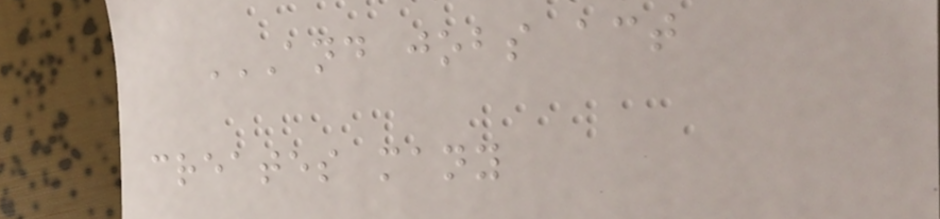AND JOBS ACT
CREATES MANY
